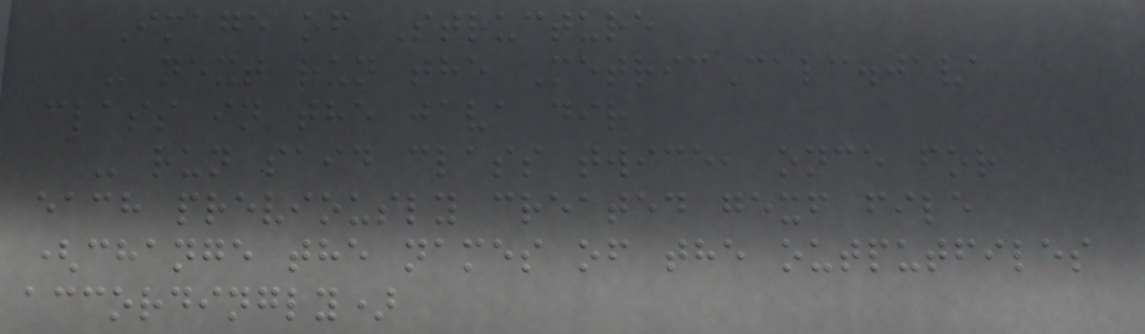Image of Structure
- next run the MetricCalc.java
class in the java dir
- run said class twice, once for
each previously created gexf file
(change the names of the outputfiles
accordingly)
